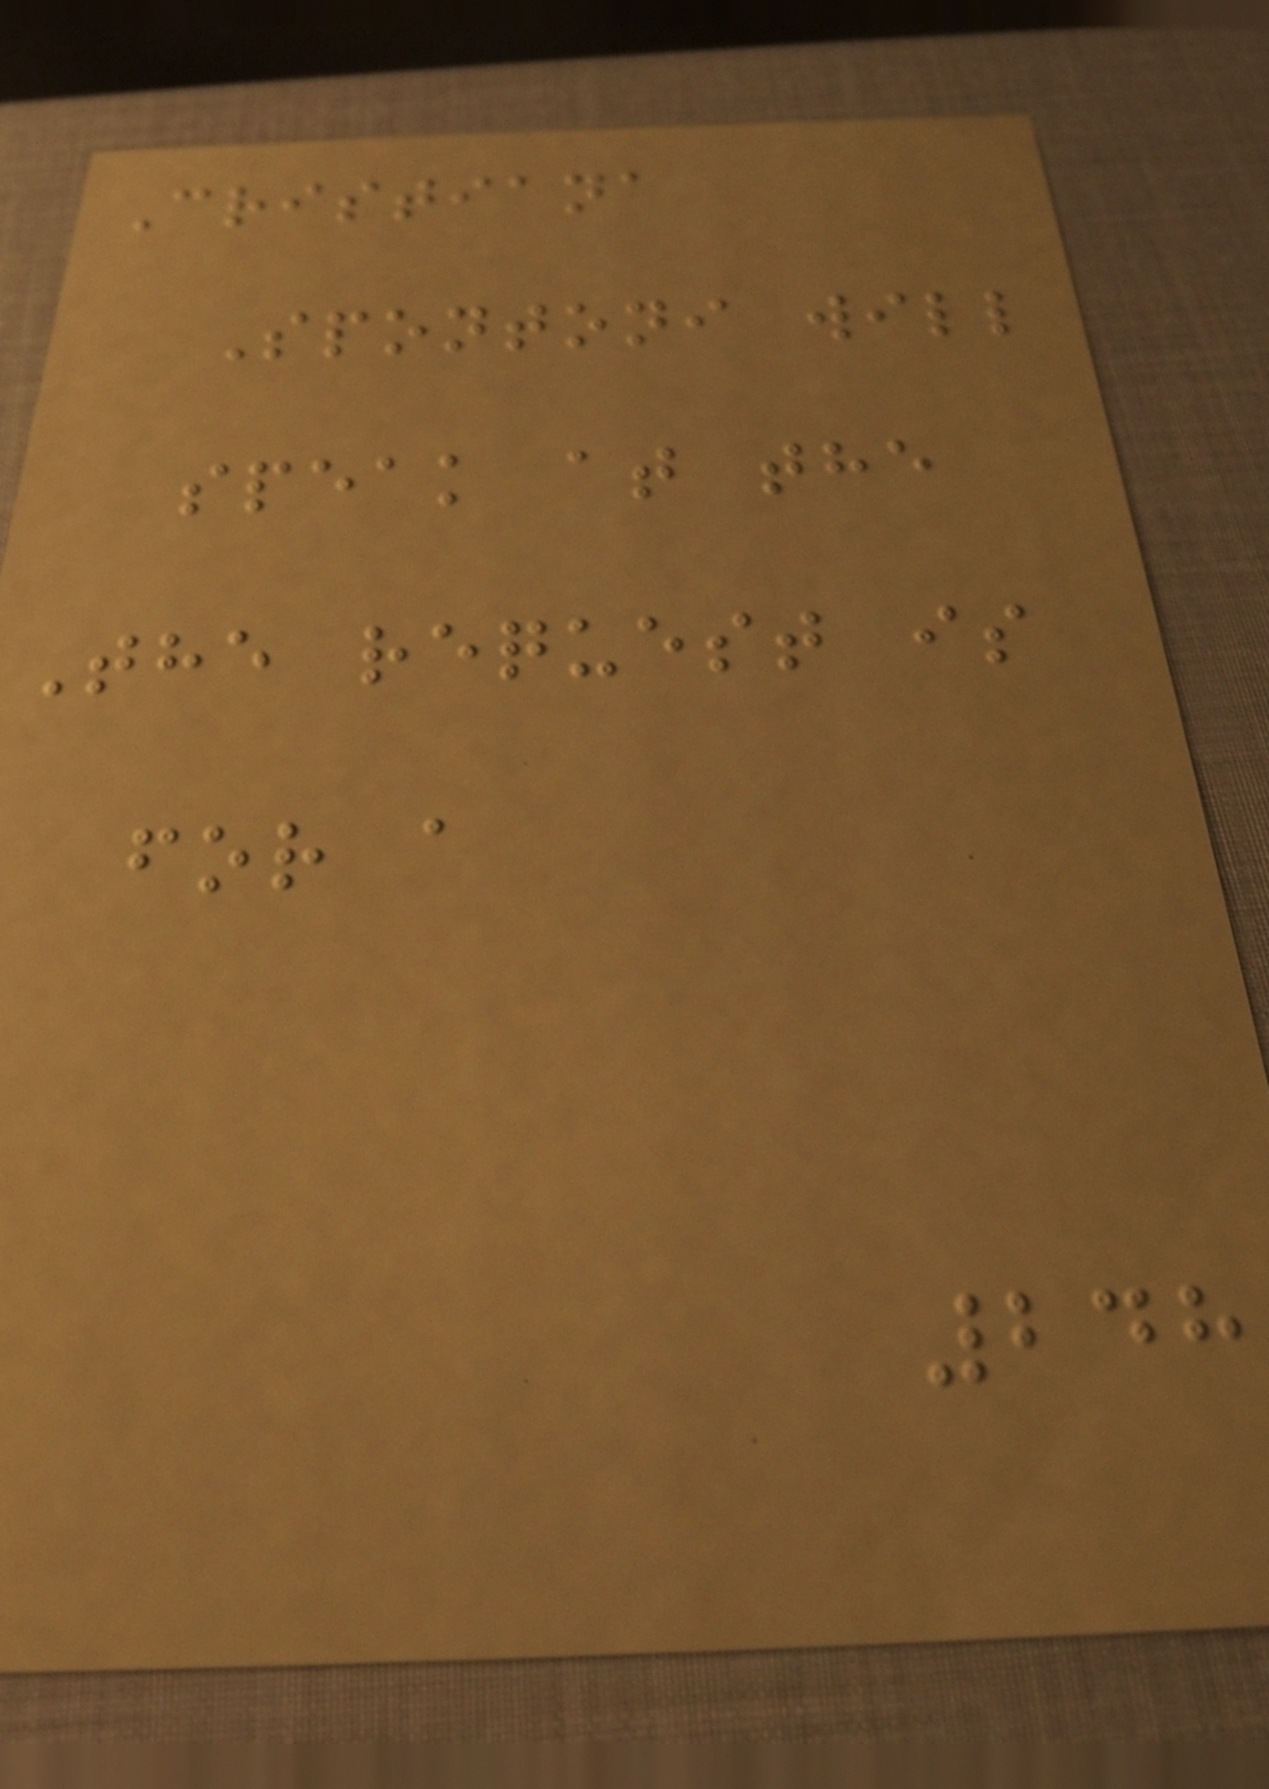Cristiana
Spontoni will
speak at the
The request is
for a
248
